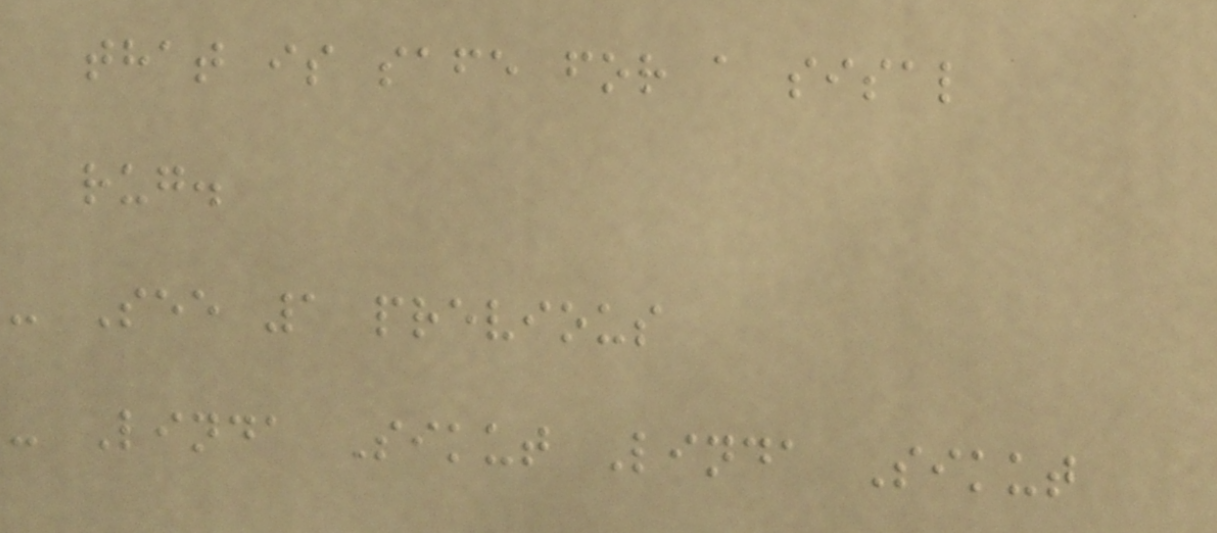that is safe for a sisal
rug.
- See 1 previous
- Linda Sikut Linda Sikut
